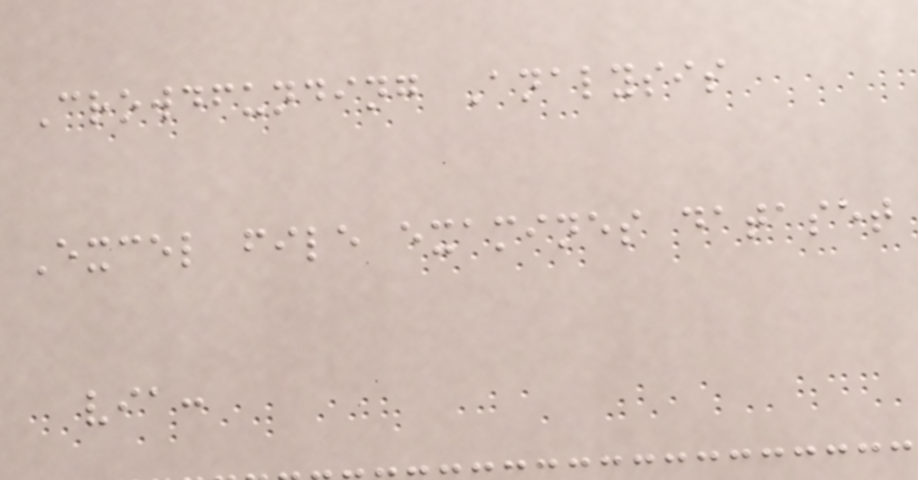Crowdfunding Analysis
Excel file examines dataset
via:
